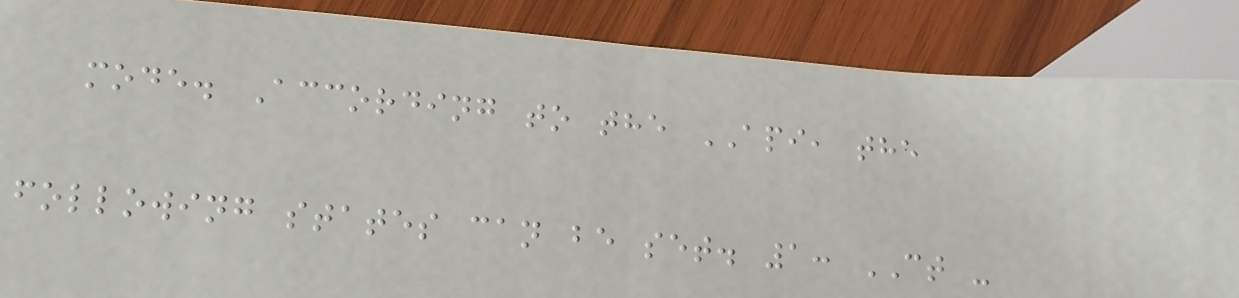mode. According to the API, the
following states can be set. 1: CT -
